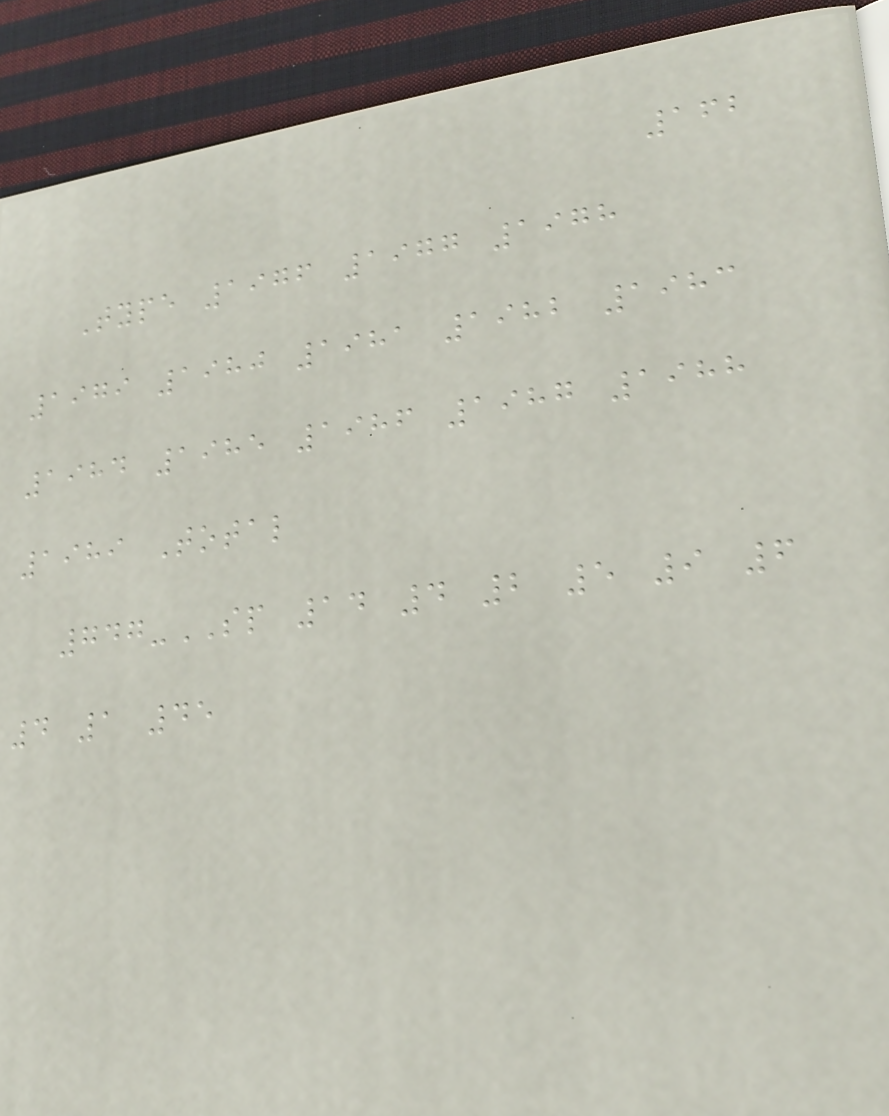162
Type 1976 1977 1978
1979 1980 1981 1982 1983
1984 1985 1986 1987 1988
1989 Total
747-SP 14 4 2 5 9 6
4 1 45
